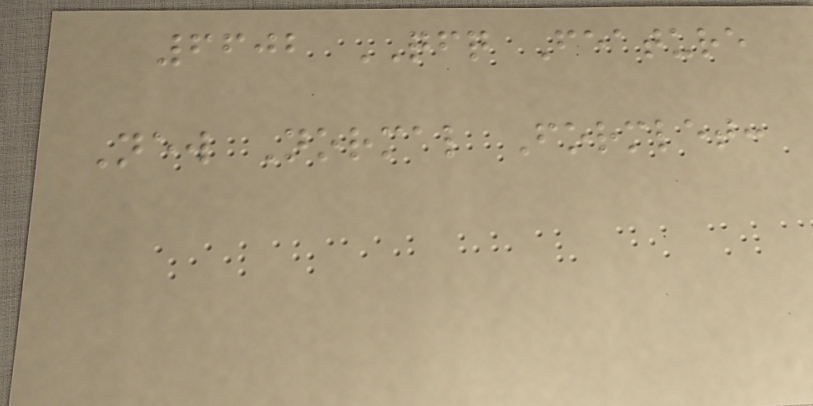6602 QFQ Feature
New Normal Formlet:
